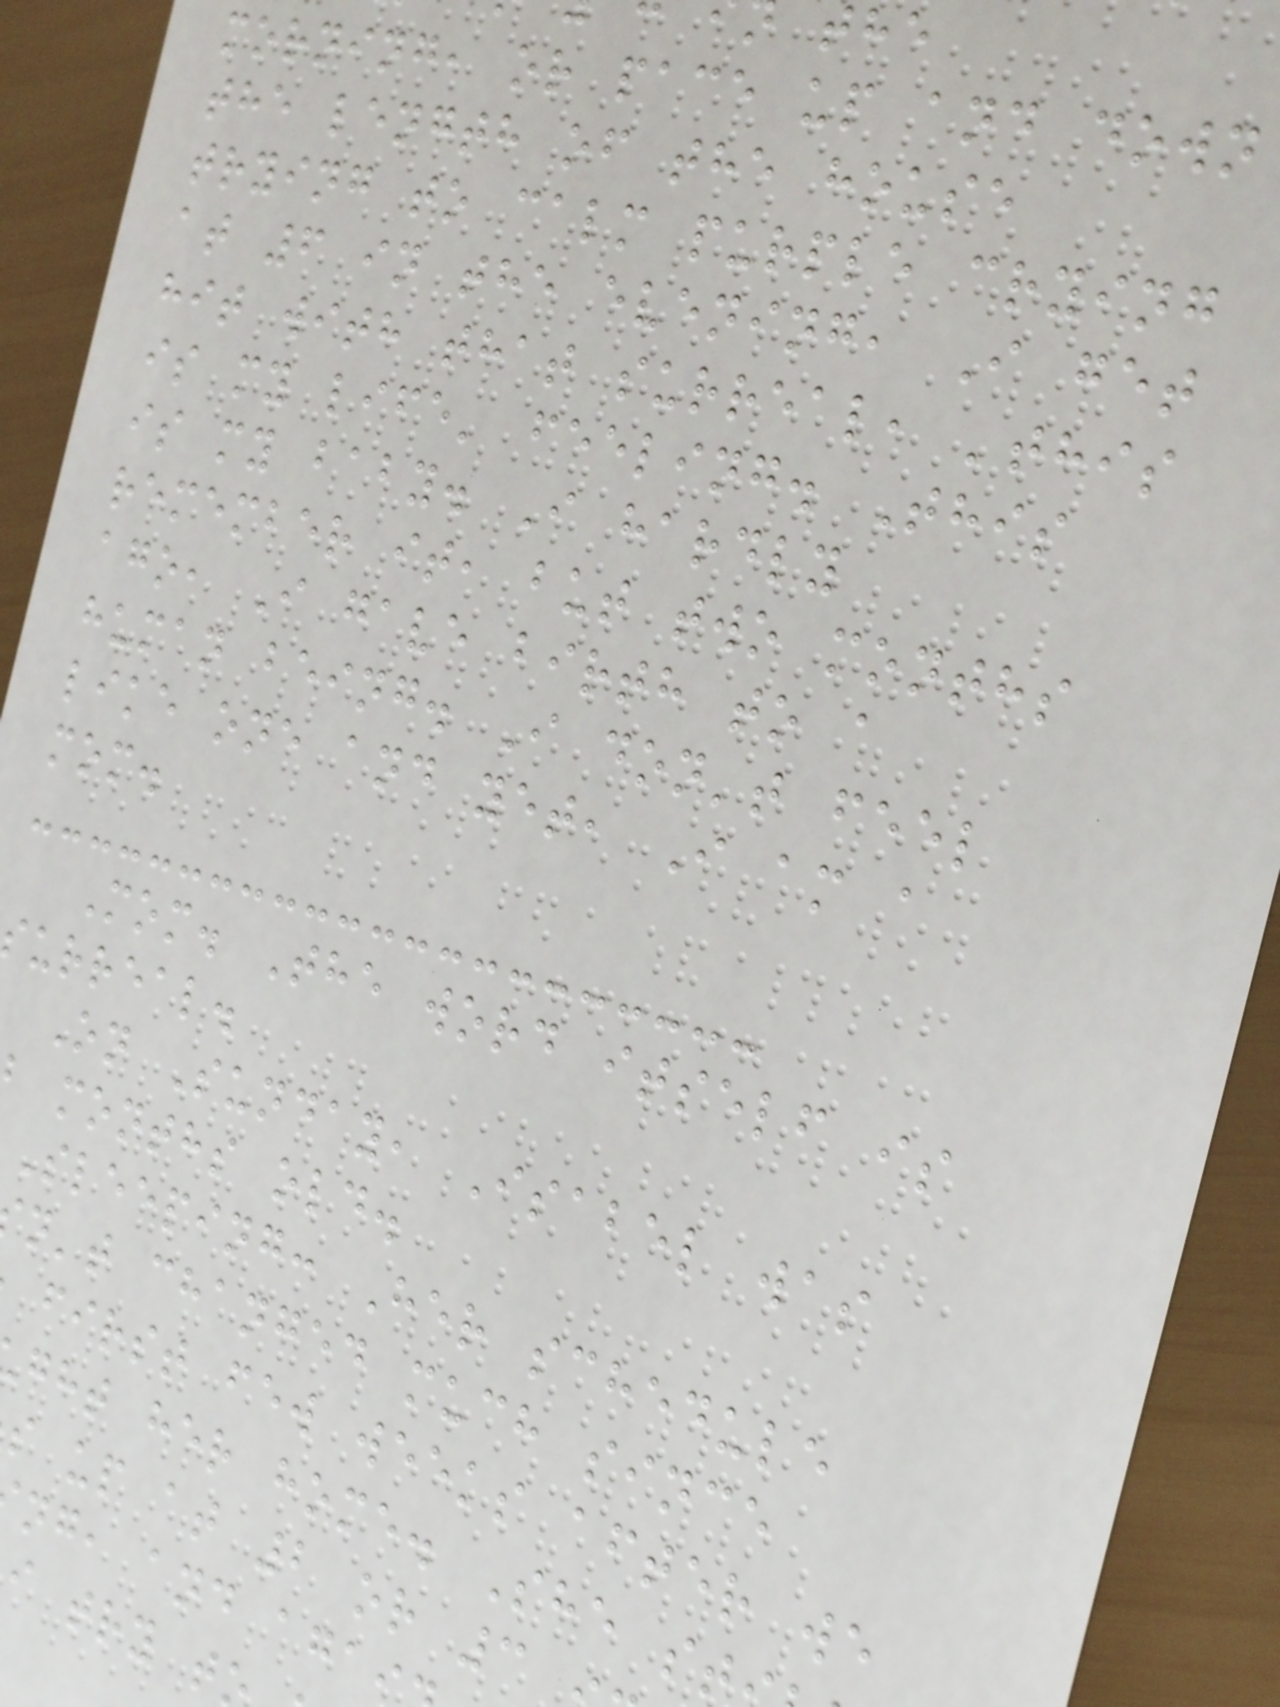morning, or pace up and down
the length of the house
trying to calm purple crying
at 6 in the evening, I get
hit with that surreal, 'this
is my life' feeling. This
is my baby. I hardly
remember it, but two months
ago, I gave birth to a
human being. I don't feel
like one and yet, I am a
mom.
Mom. The word itself is
surreal.
On Sunday, Isabel was
months old.
Sleeping: Her schedule
n't changed much since
first few weeks after we
ght her home. She st
s up at 2 or 3
ng, and aga
i try t
